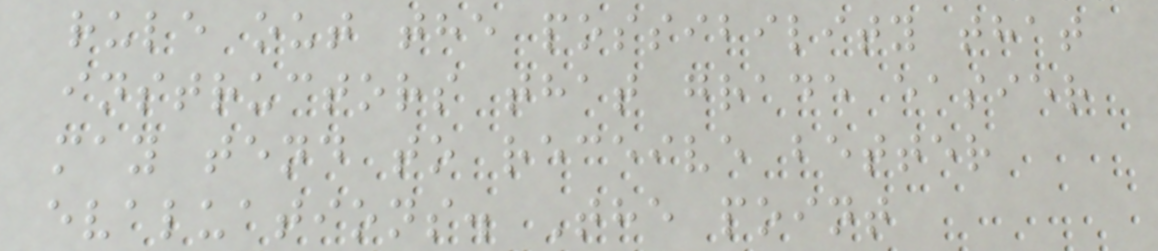rule out the possibility that
instructors that grade easier
may tend to receive better
evaluations. The point
